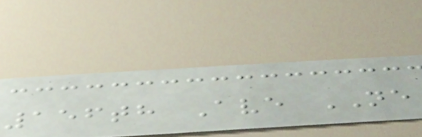156th Ave NE
